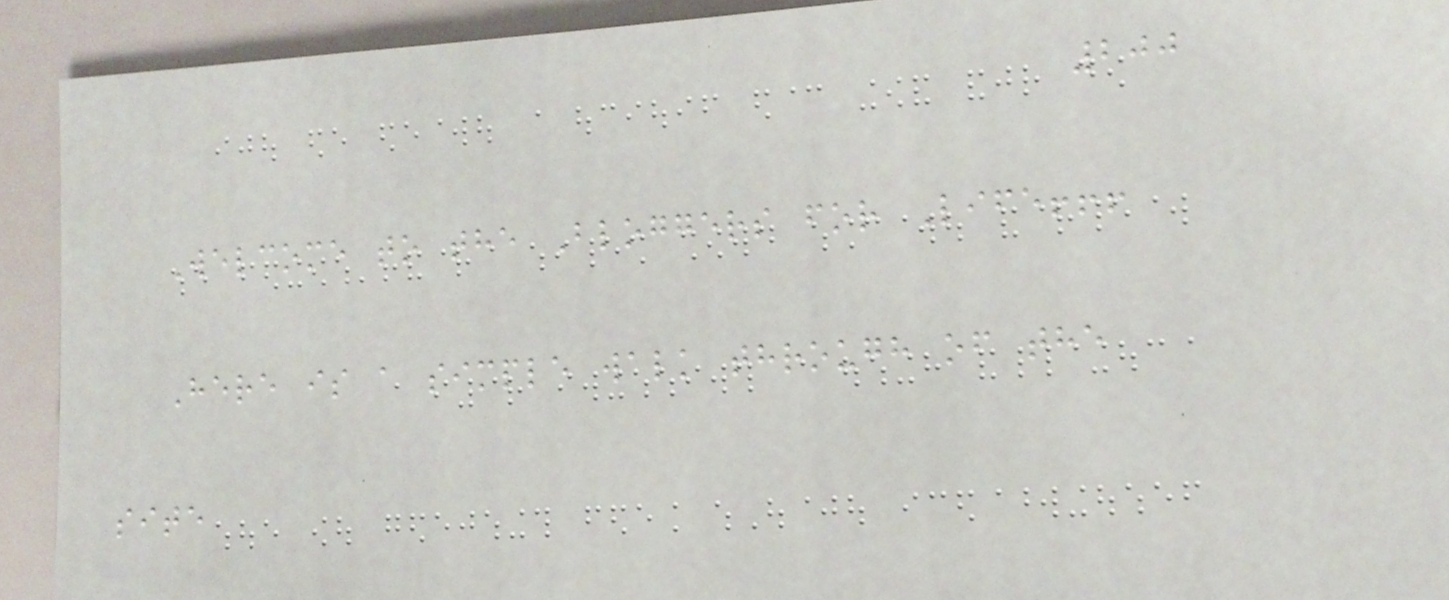200
Welcome to the Bloggers for Life!!!
Here is a simple walk through of the
site
